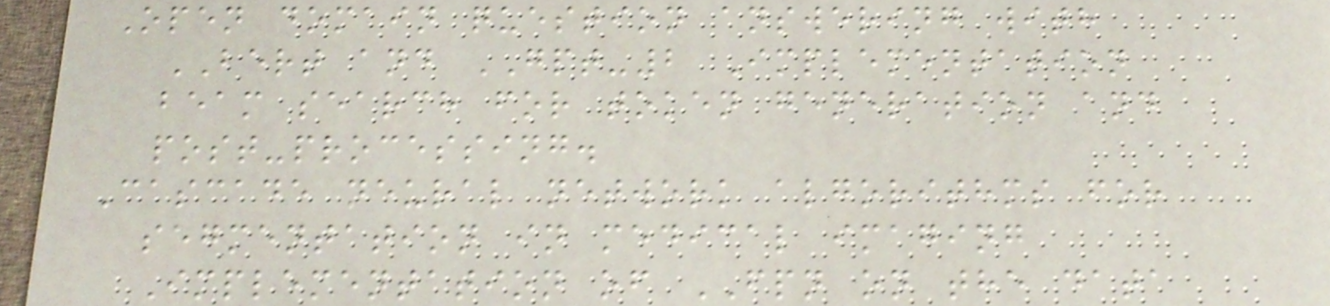Open domain question answering with
BERT and GPT-2 Implementation
beam search for token generation and
post-processing.
Cascade neural network algorithms for
segmentation in medical imaging
Implementation of FPN on the data
